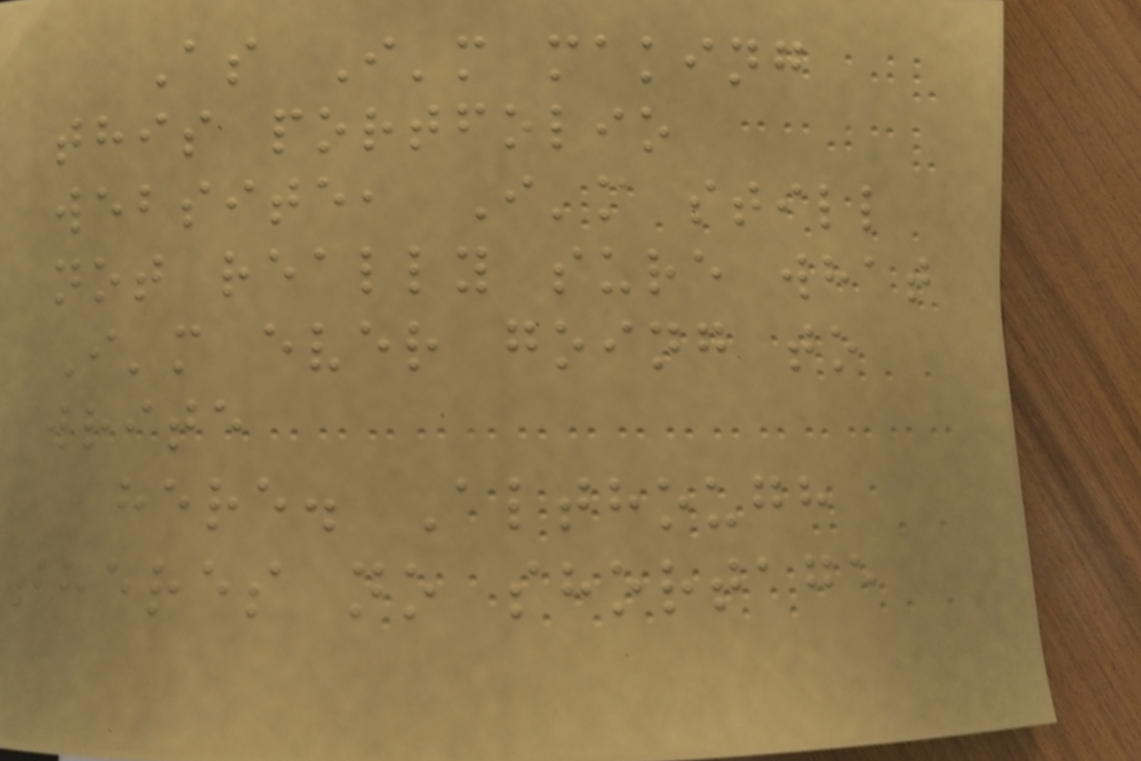As I'm making
this portfolio
website, I'm still
not really sure what
I'm ever going to
write
here. Although
theres no shortage
